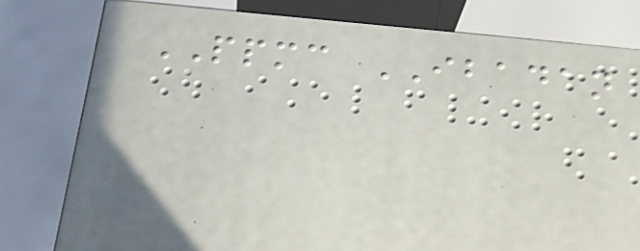PPMC IBADAN
